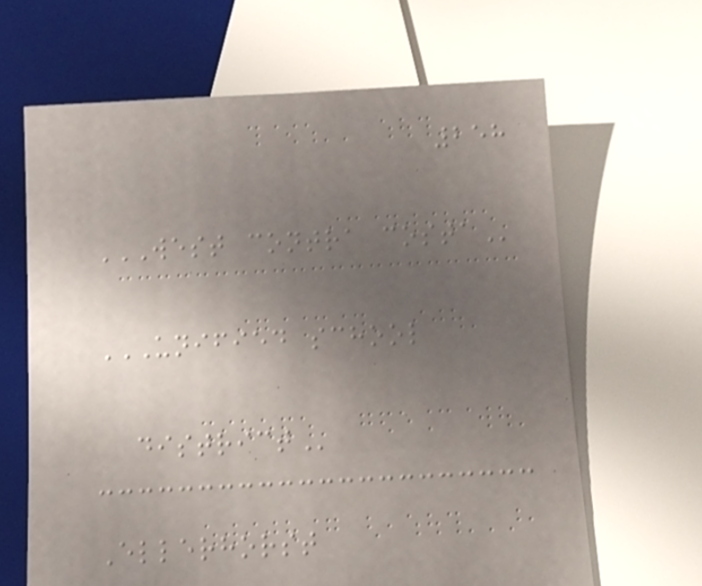258
WEST CONTRA COSTA
UNIFIED SCHOOL
DISTRICT
Ellerhorst
